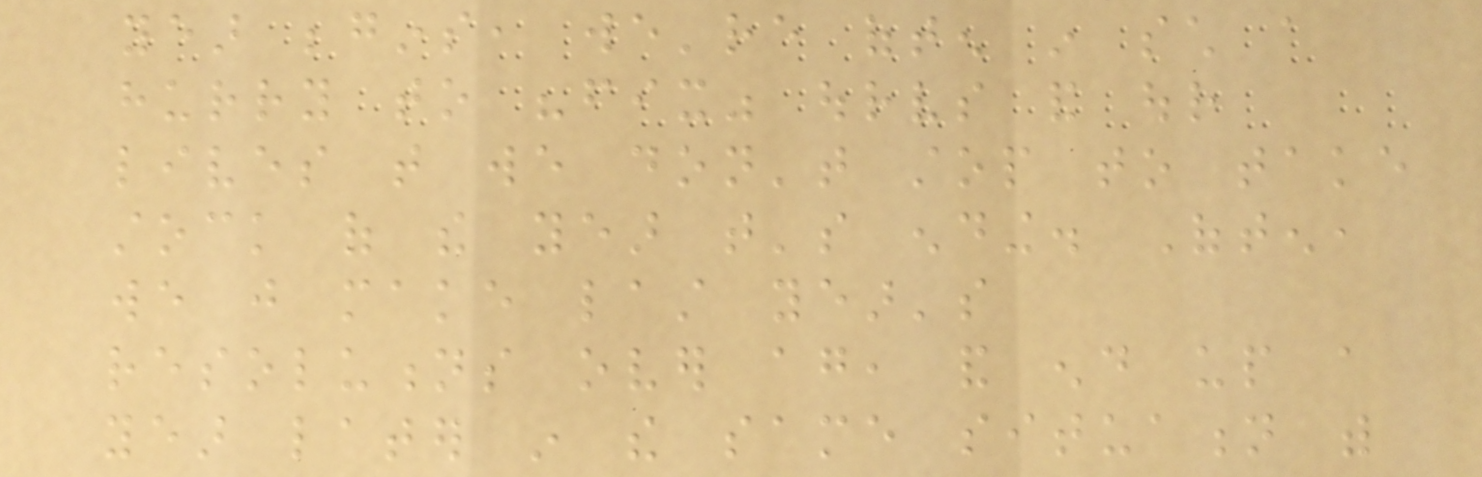year begins, we're often in such a
hurry to "fix" ourselves and our
lives that we don't stop to take
stock of the year that's ending. Often,
we just make last year's
resolutions over again, and end up a
year later in the same situation with
